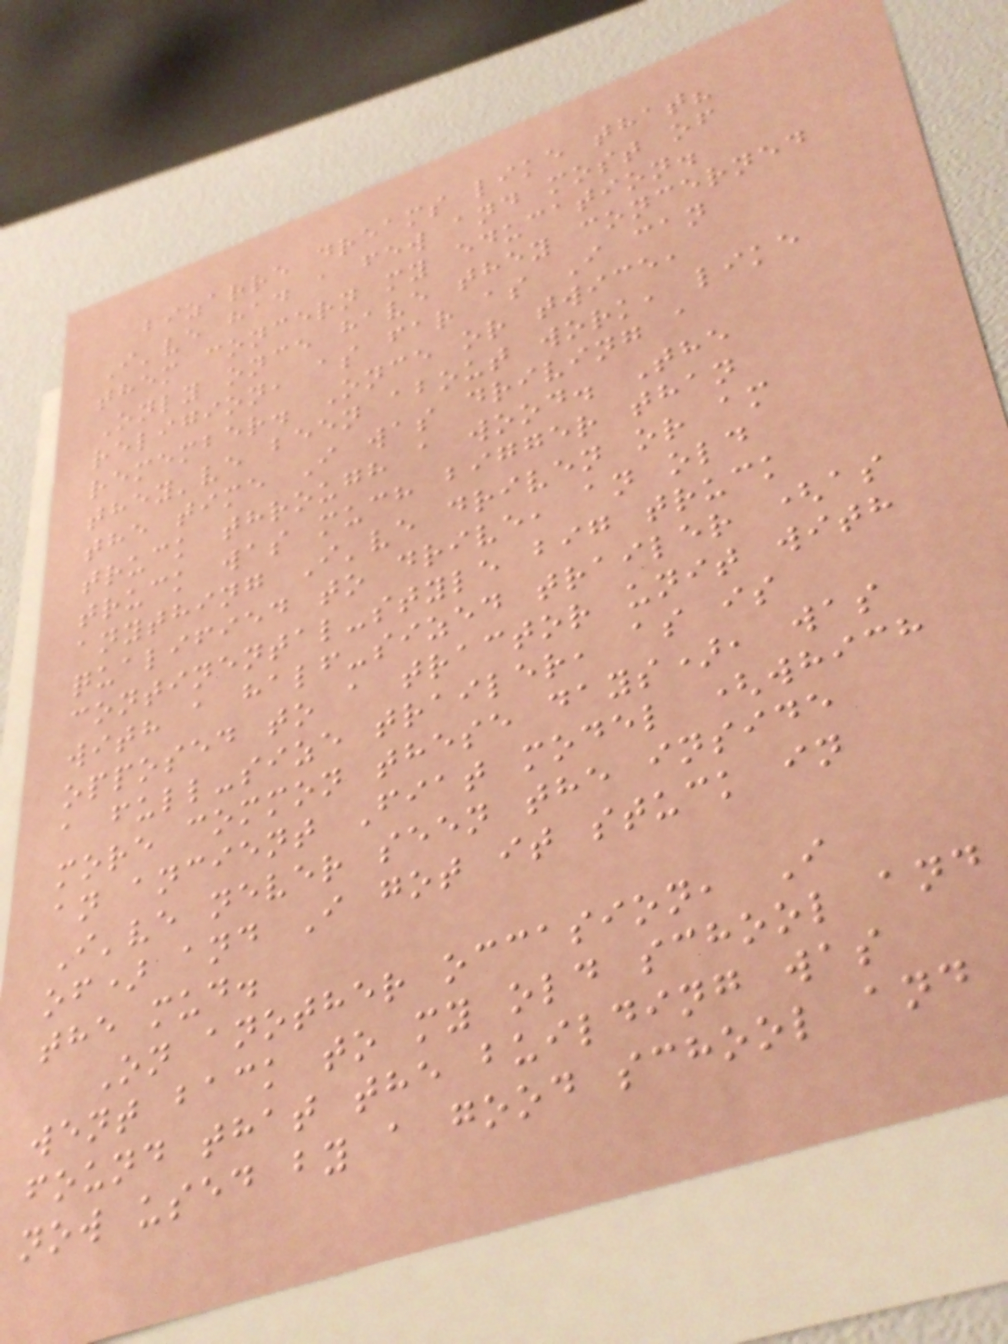bizarre dreams like that?
I've had a few and most of
them concern my education.
Only once have they concerned
religion, as far as I can
remember. Once or twice,
they've been about work, like
the time I was driving a
truck through a wood. The
truck was much bigger than
anything I've driven or am
qualified to drive, an old
continental-style big truck
with a half-sized trailer (as
opposed to a tractor unit with
a full-size trailer, as is
more common these days), was
an ancient Fiat model (which
I've never seen the inside
of) and I got it stuck in
the mud.
On another occasion, I
went back to my old school and
found that the building was
now used by a good school and
